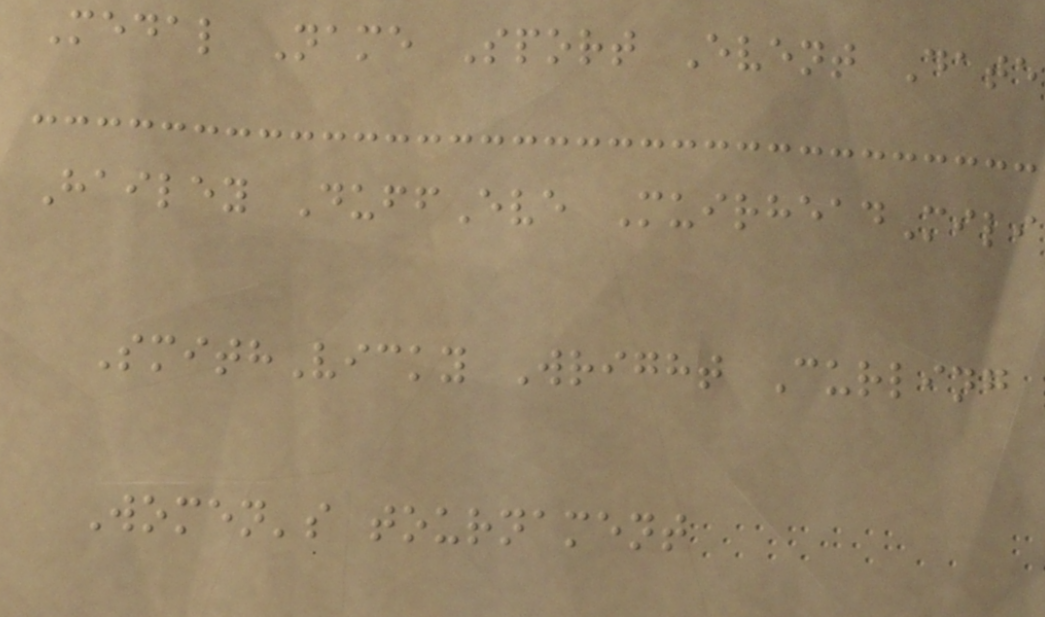Medal Name Sport Event Date
Hailey DuffEve MuirheadMili
SmithVicky Wright Curling
Women's tournament
